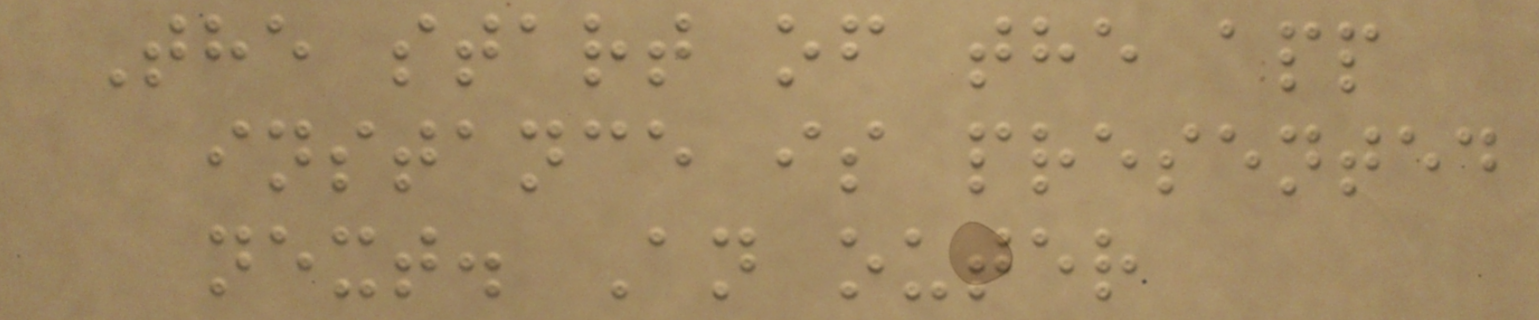The start of the app
instance is presented
next. An outer
